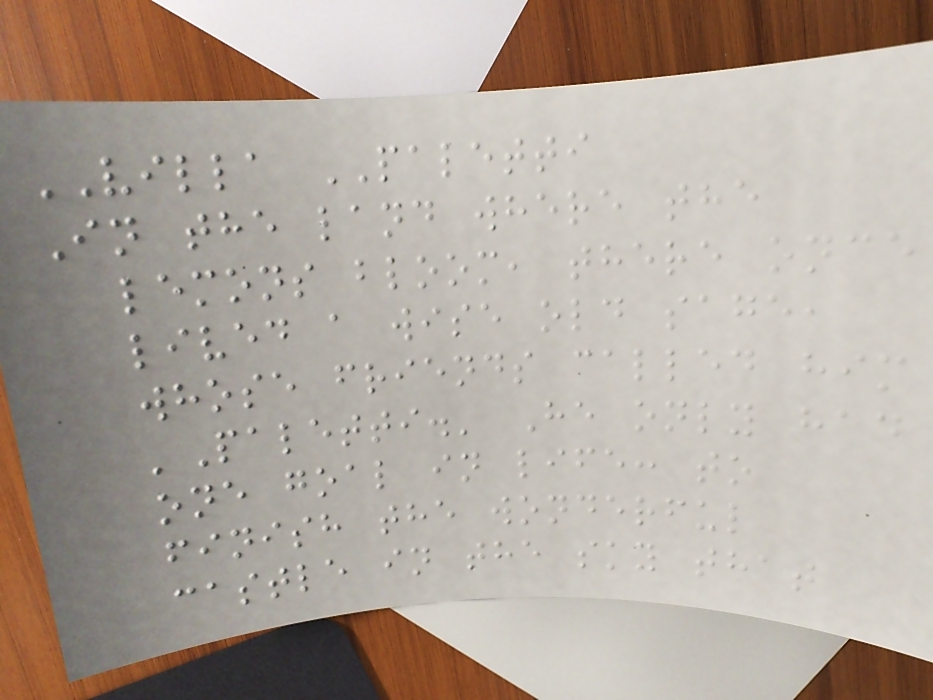VILLA PALETTI
In the land where the
lemons bloom, there once
lived a wise old sage,
whose friends called him
'Paletti.' He only had
one goal in life: to
finish the wonderful
castle in the sky that
